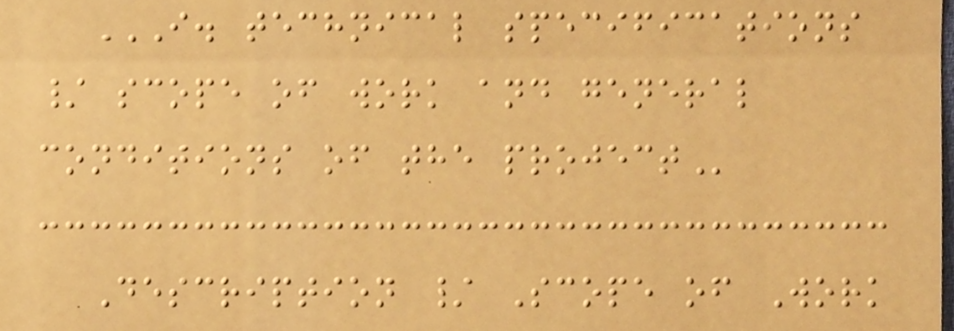I. TECHNICAL SPECIFICATIONS
/ SCOPE OF WORK AND GENERAL
CONDITIONS OF THE PROJECT
Description / Scope of Work
